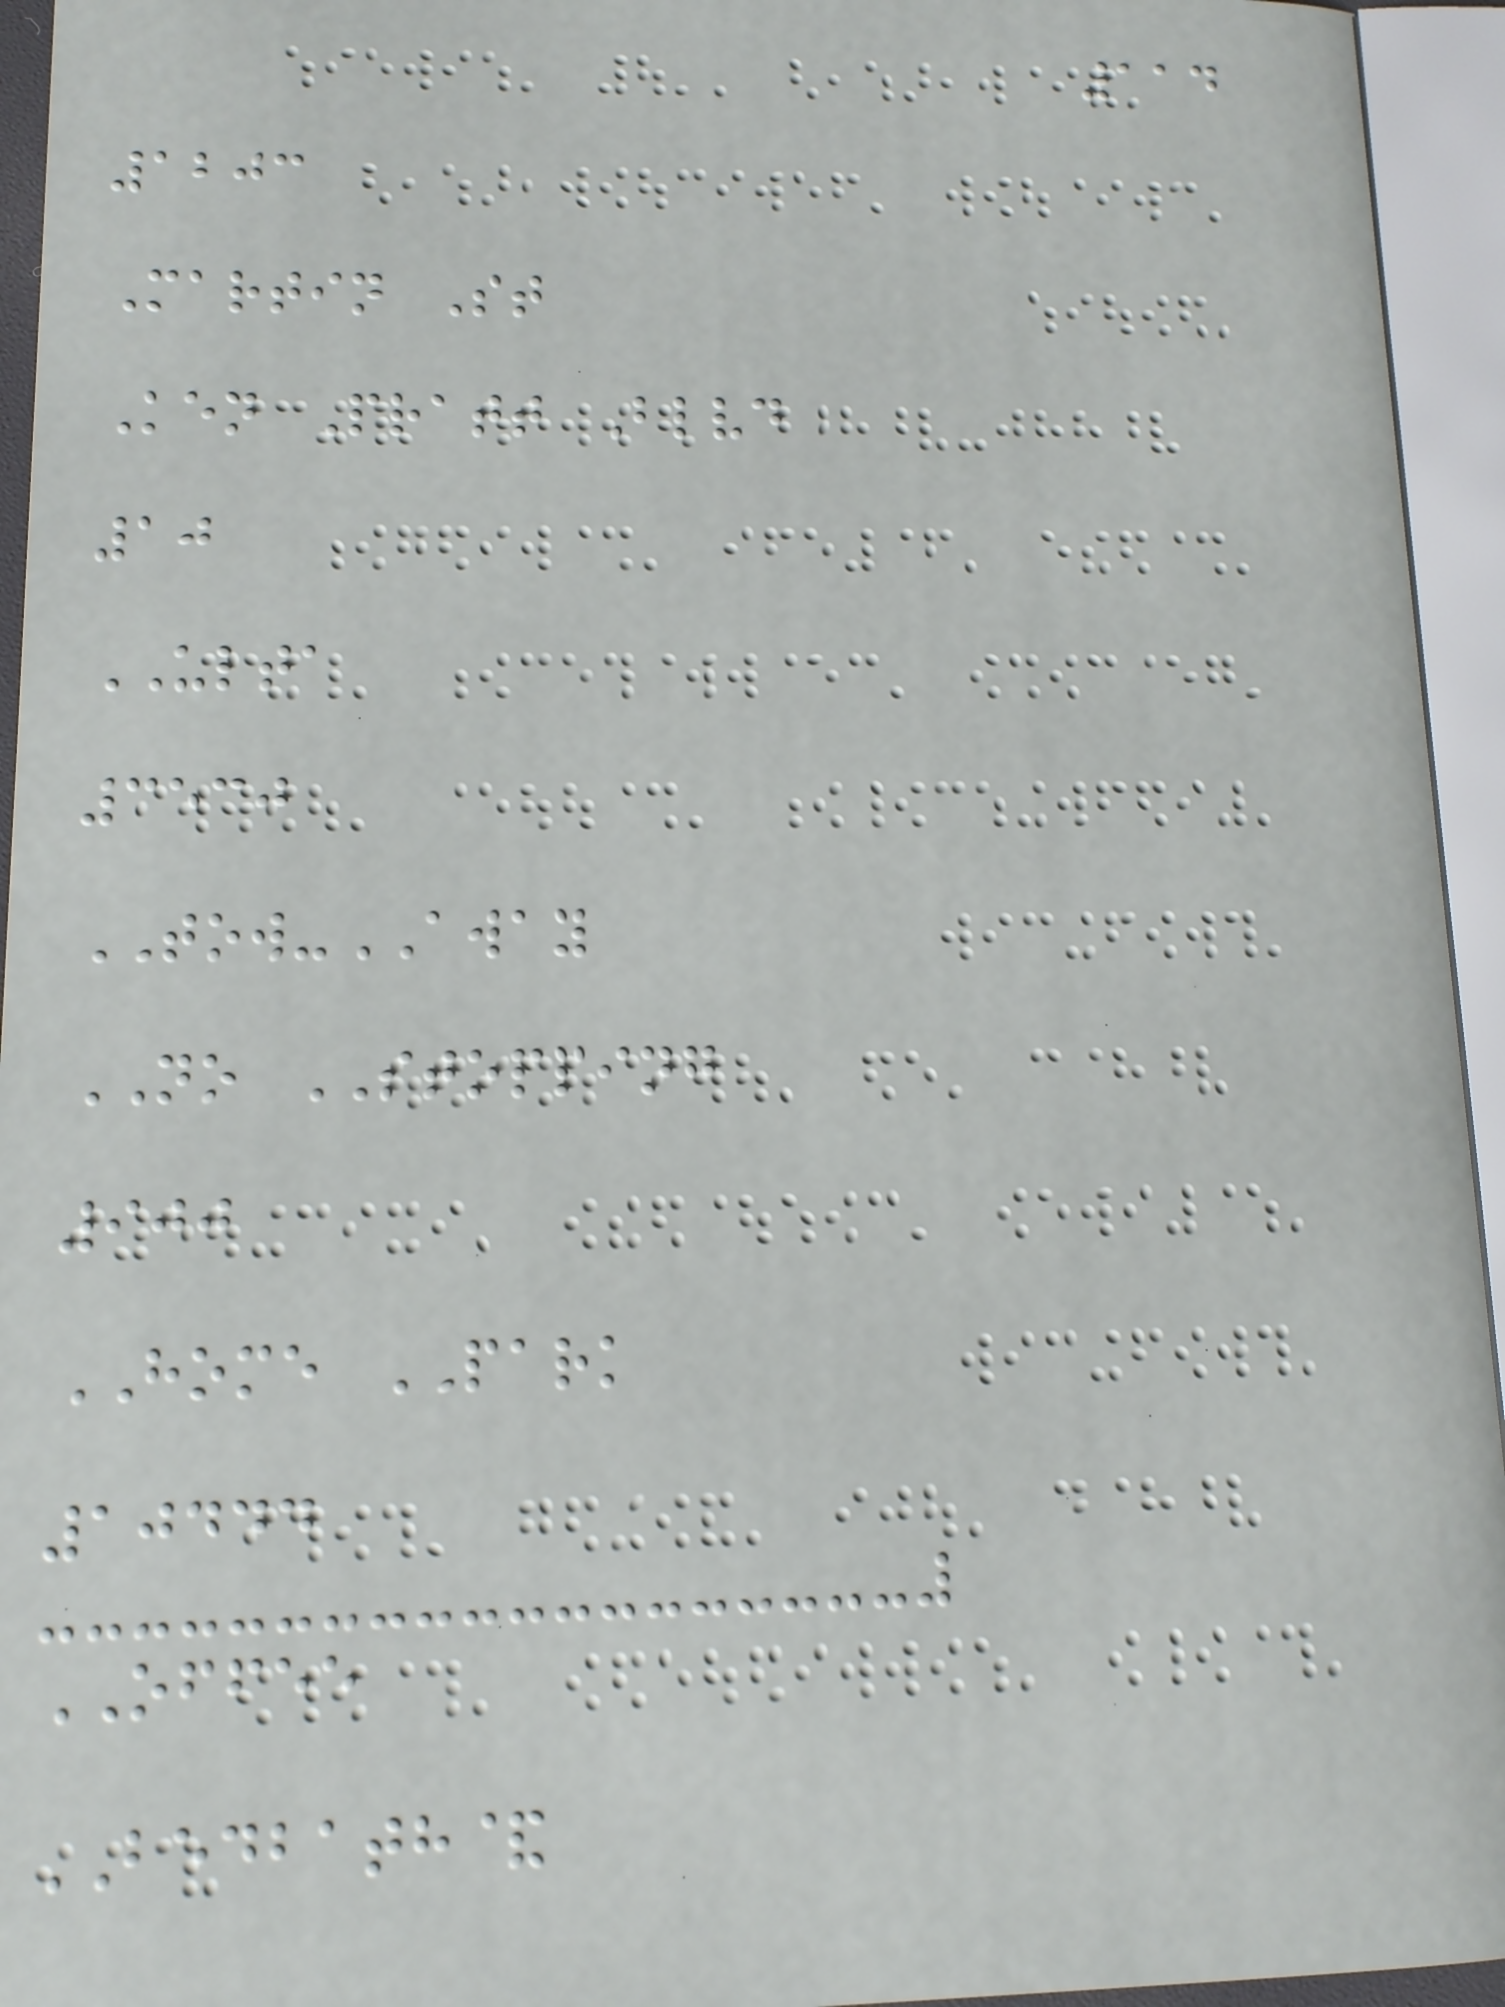114
1203
Martin St
Ken Pratt Blvd
10
ULTA
3530
TOW-AWAY
NO STOPPING
900
HOME PARK
10444
OFFEE
BEDBATH&
